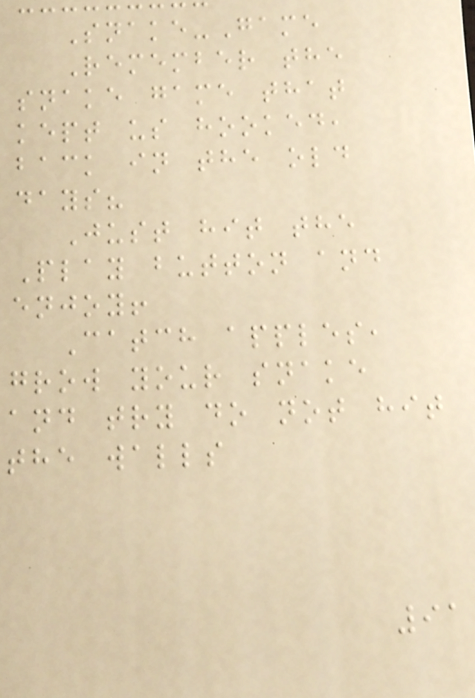Snake-Game
Remember the
snake game that
kept us hooked,
back in the old
days?
Just hit the
Play button and
enjoy!
Catch apples,
grow your snake
and try do not hit
the walls
91
